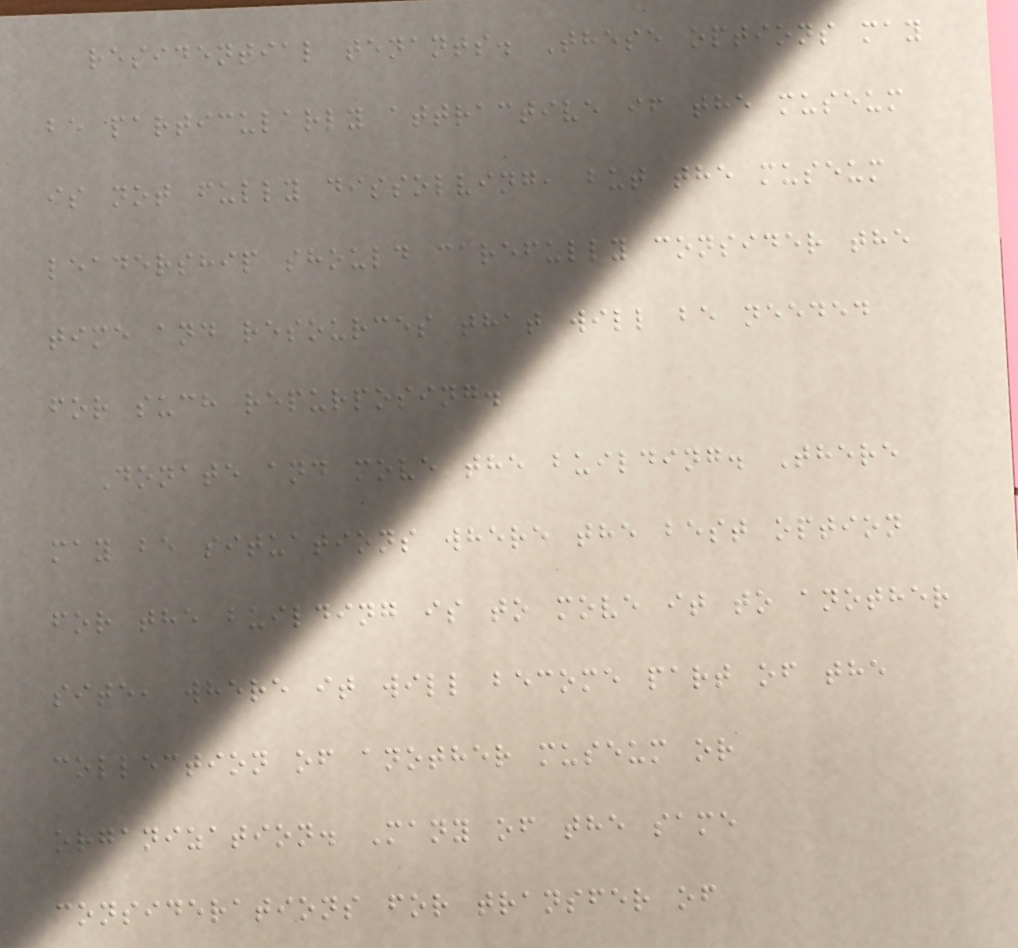residential tenants. These options may
be particularly attractive if the museum
is not fully dissolving, but the museum
leadership should carefully consider the
time and resources that will be needed
for such repurposing.
Donate and move the building. There
may be situations where the best option
for the building is to move it to another
site, where it will become part of the
collection of another museum or
organization. Many of the same
considerations for transfer of
